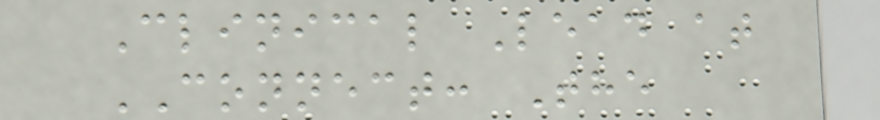Clinical Lead at
CONNECT: The
